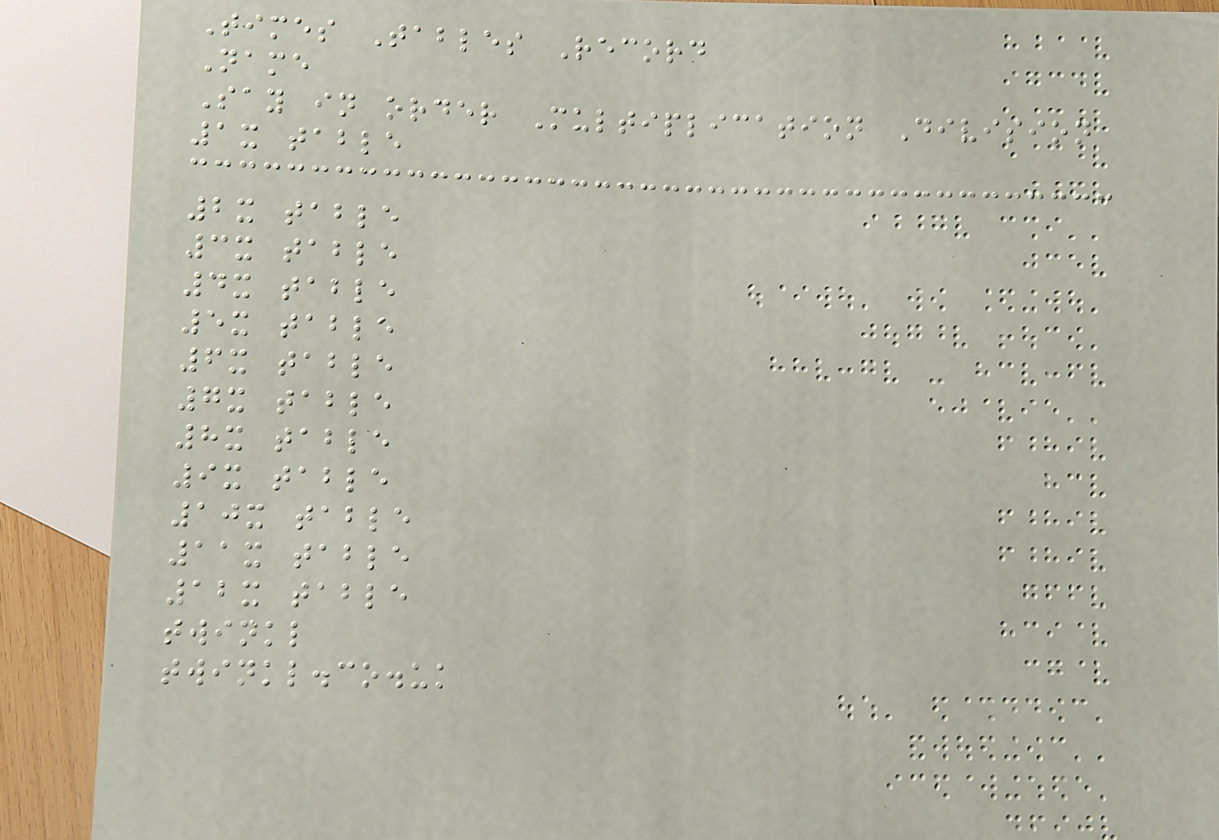Times Tables Record
Name
Say in order Multiplication Division
1x table
2x table
3x table
4x table
5x table
6x table
7x table
8x table
9x table
10x table
11x table
12x table
twinkl
twinkl.co.uk
